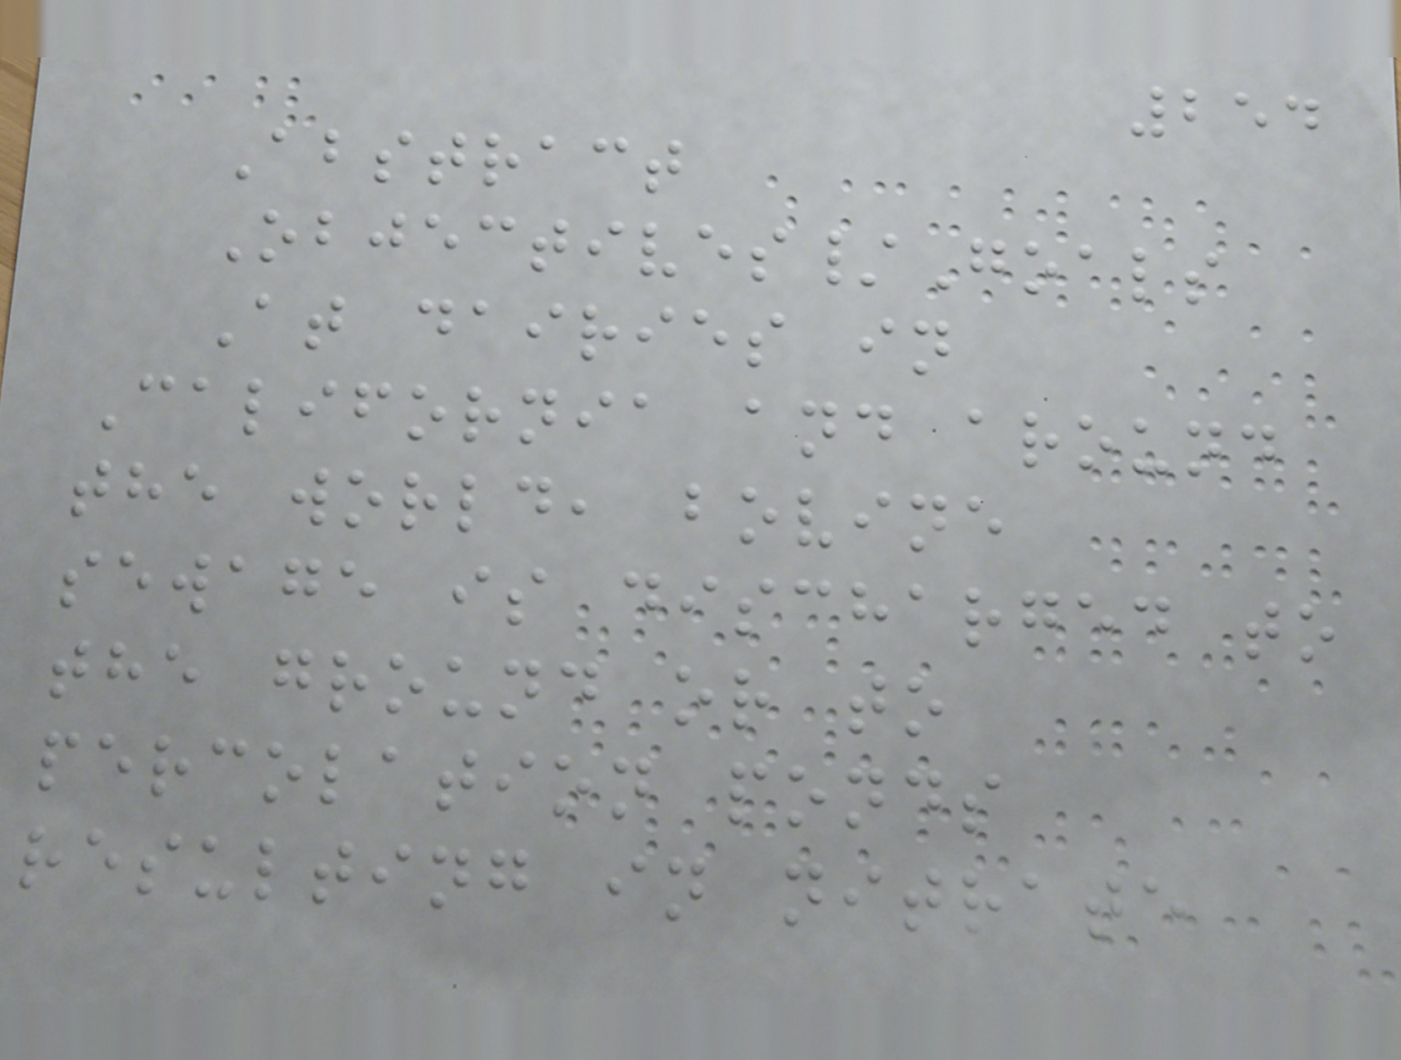254
Abstract
Objectives/Goals
At dairies in
California and around
the world, bovine
sewage is discharged to
the ground or to
percolation ponds
resulting in nitrate
